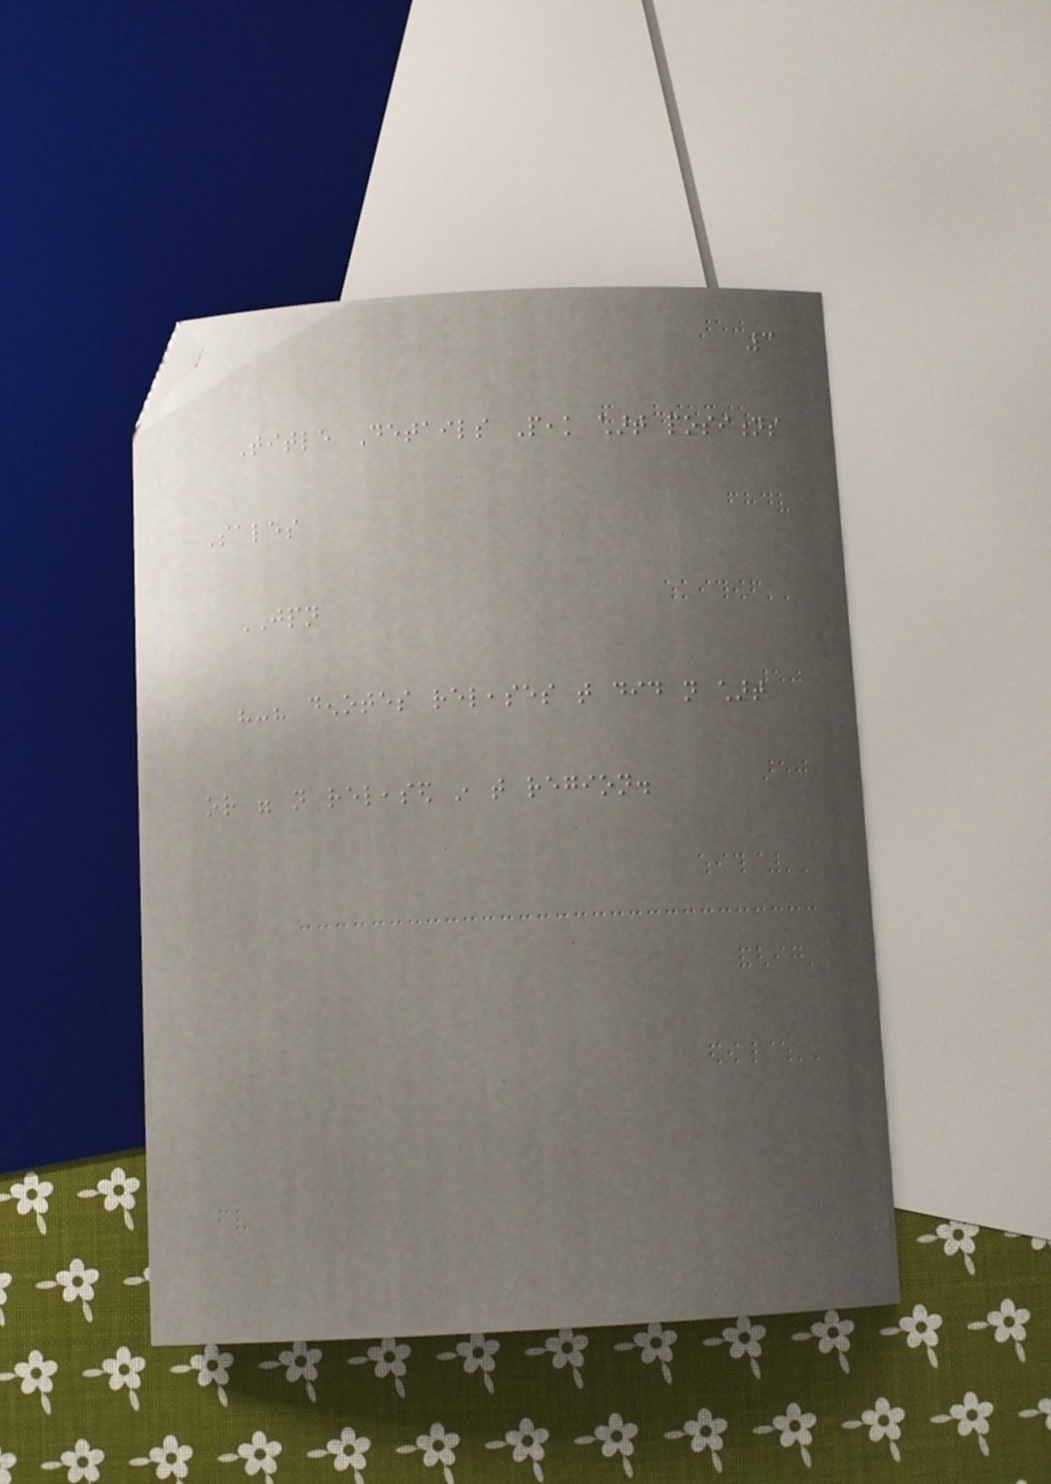3
Title Details Peak chart positions
Sales
JPN
"-" denotes releases that did not chart
or were not released in that region.
